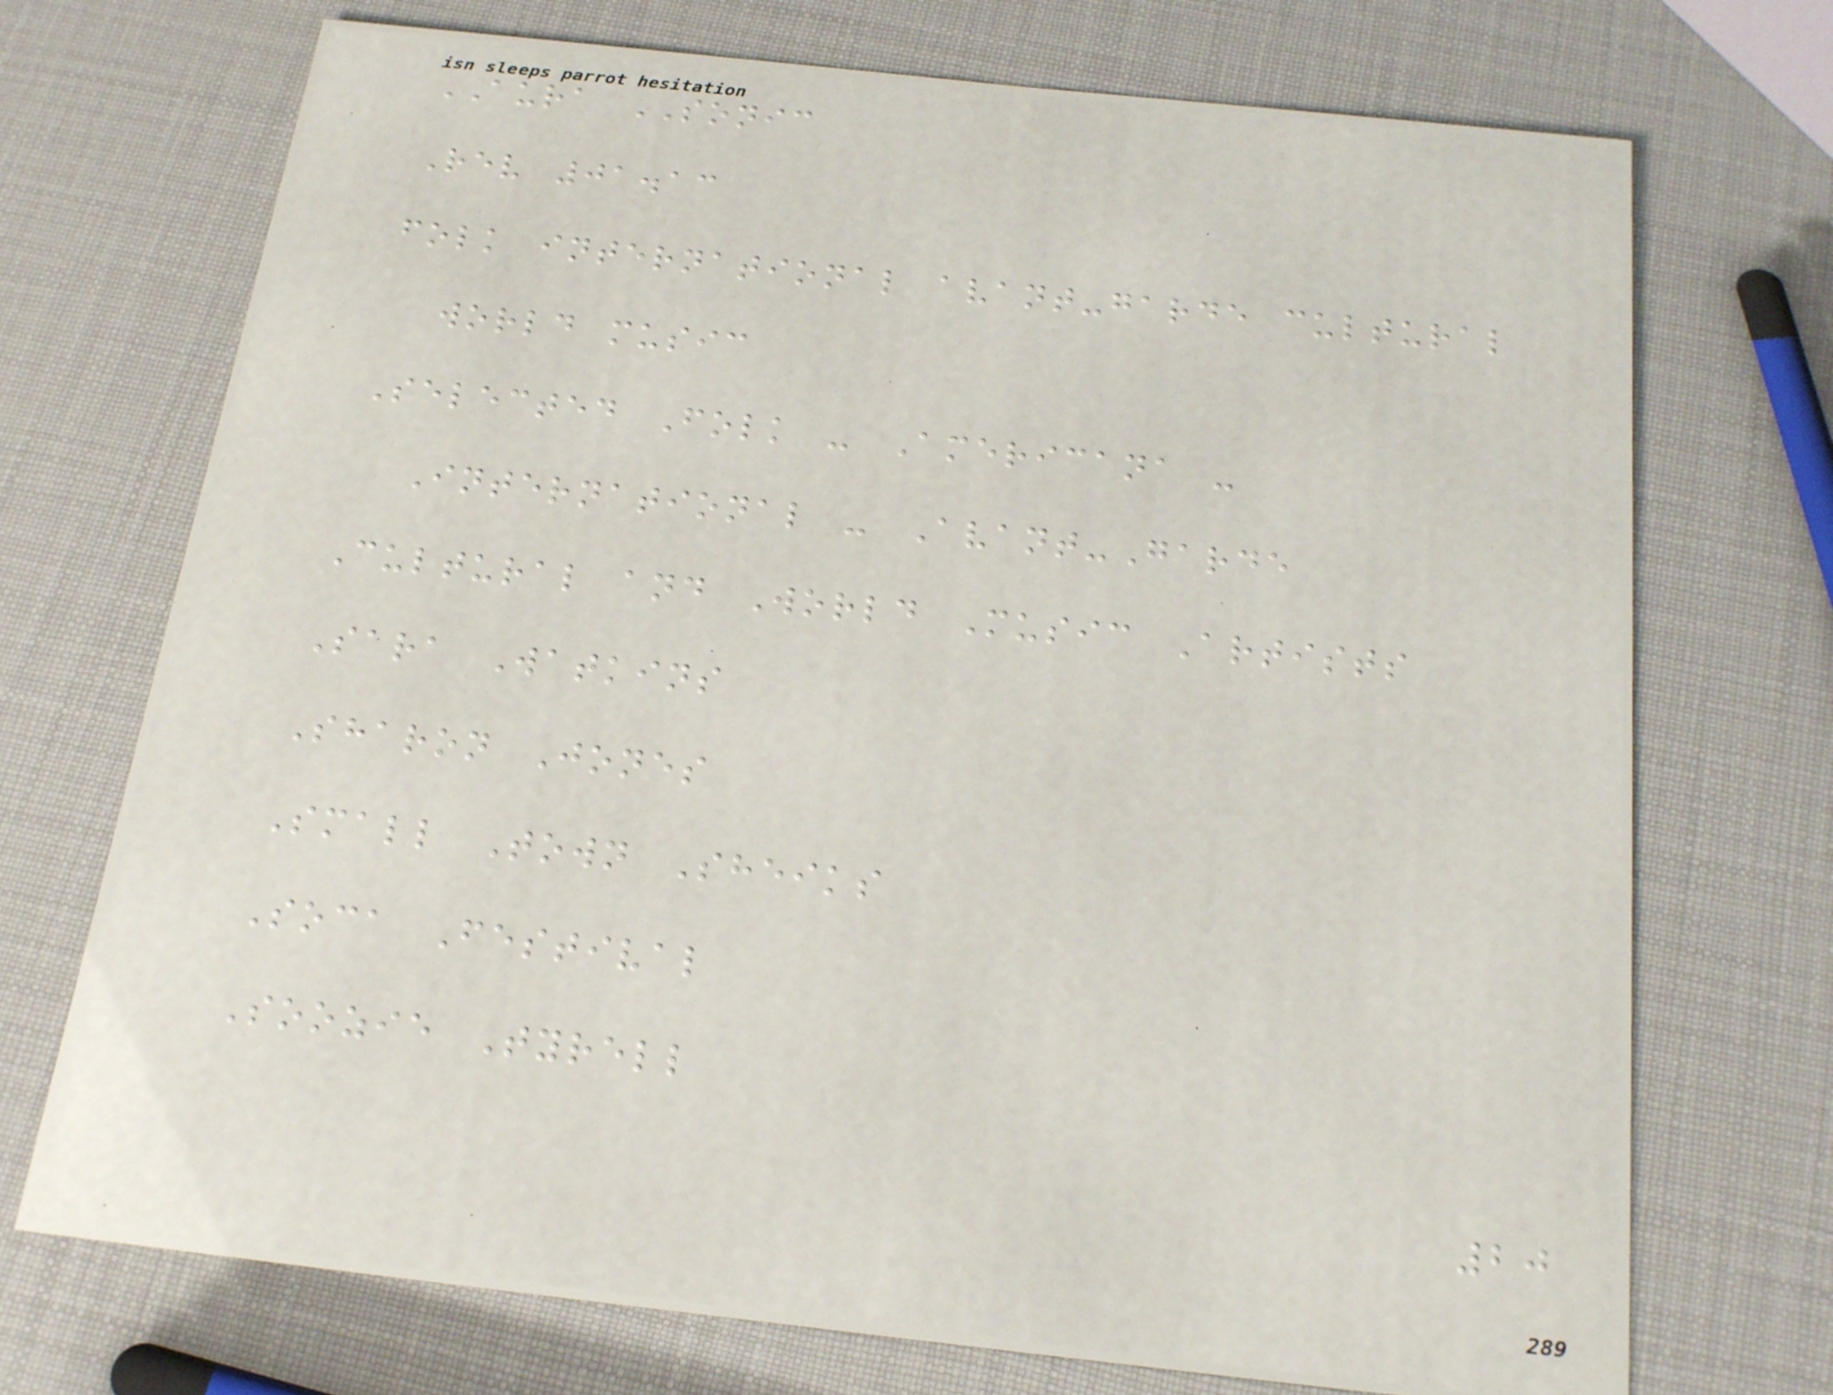AURA SONIC
Rev 01.13
folk international avant-garde cultural
world music
Selected Folk - Americana -
International - Avant-Garde
Cultural and World Music Artists
Sara Watkins
Sharon Jones
Small Town Sheiks
Soca Festival
Soozie Tyrell
20
